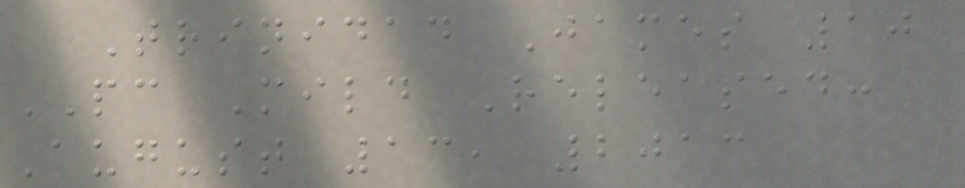Trinidad James 10
PC Mild Released:
August 13, 2013
